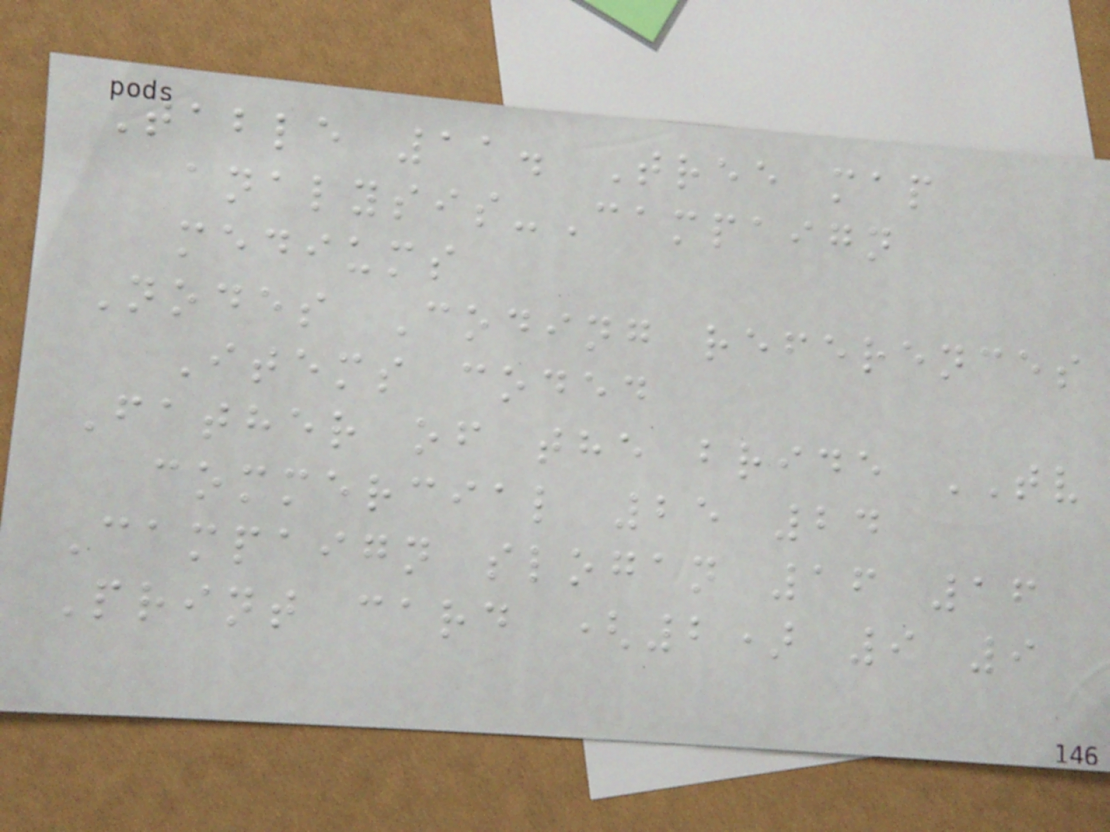Table 11. Tree map
analysis-Campaign
mediums
Nodes Coding references
Items coded
Father of the bride TV
commercial 25 24
Campaign slogan 16 16
Print card (2) 9 9
